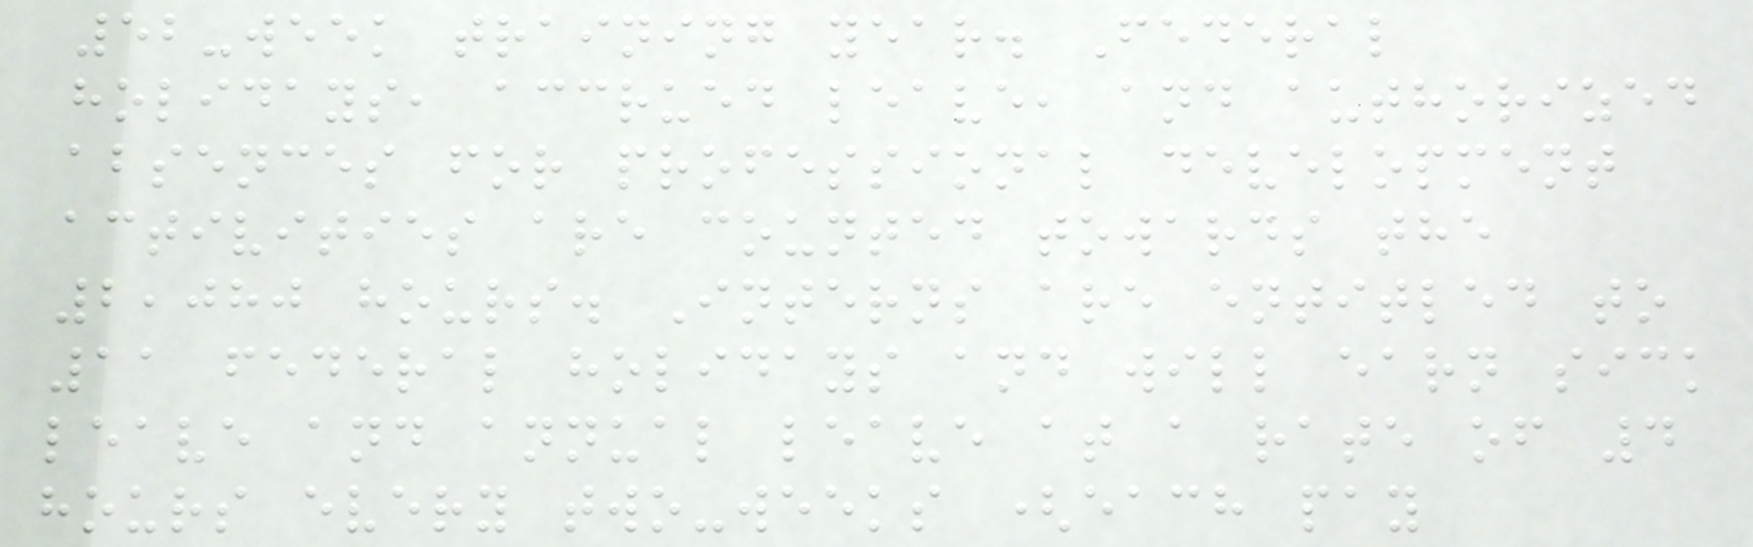52-week training year. Federal
holidays, accrued leave, and authorized
absences for professional development
activities are counted towards the
2,080 hours. Interns are entitled to
11 federal holidays and will earn sick
leave and annual leave at a rate of 4
hours every two-weeks (each pay
